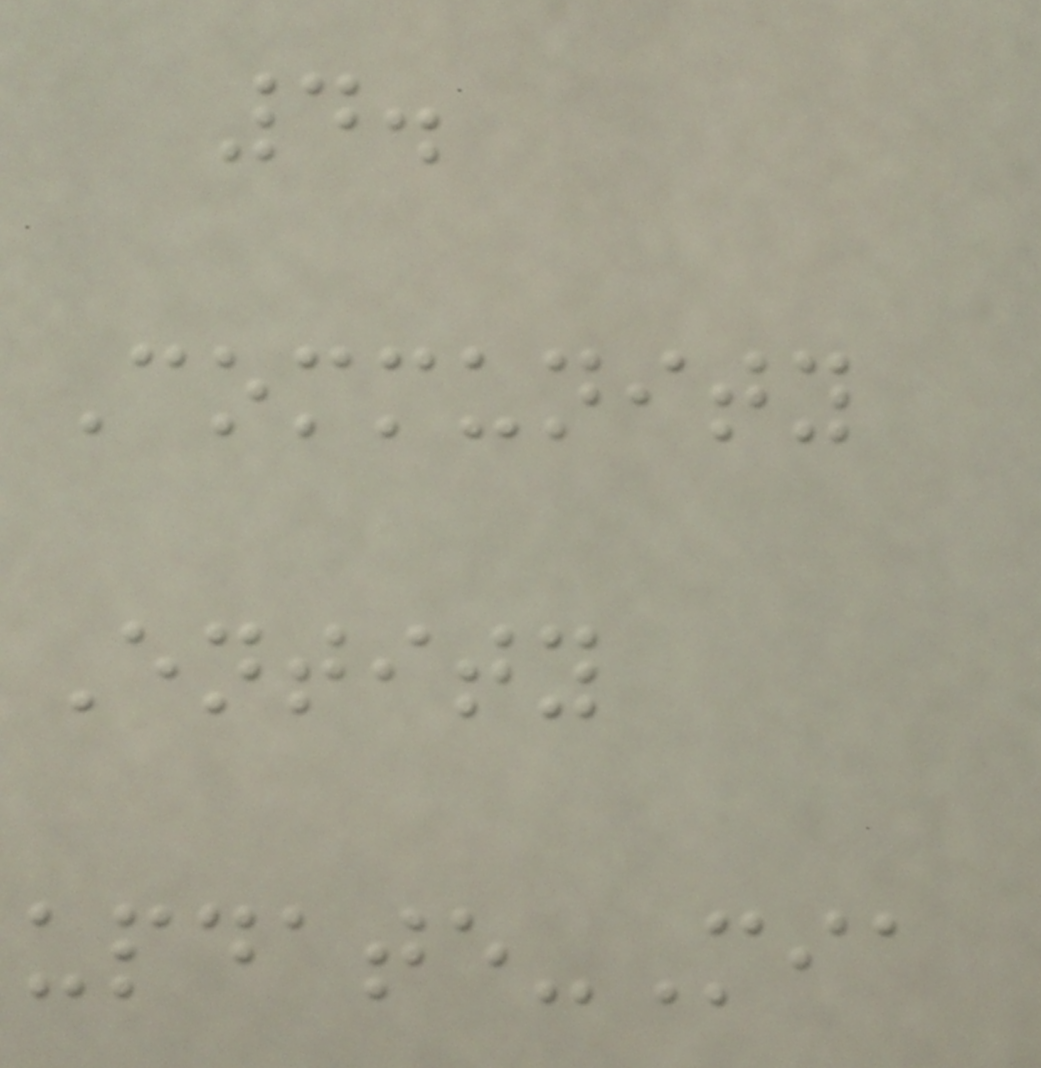4.
Community
Entity
update-Mia
